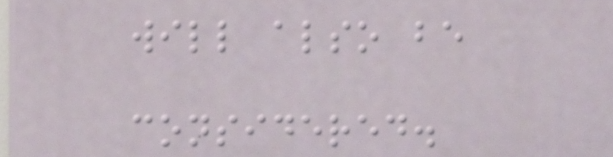will also be
considered.
